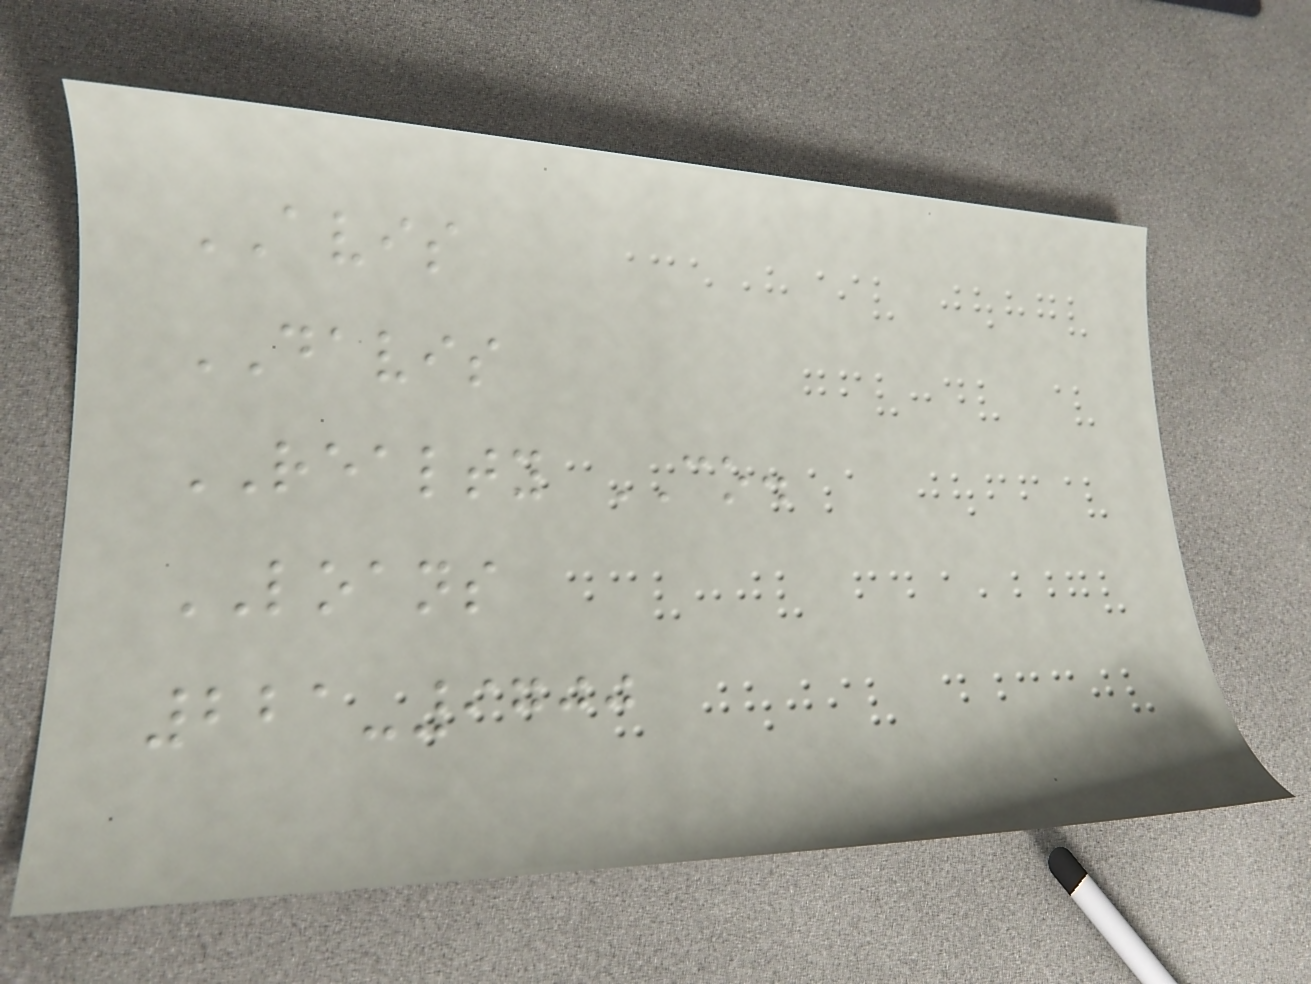AVIS
DAVIS
REALTY CO.
LOANS
221-9700
